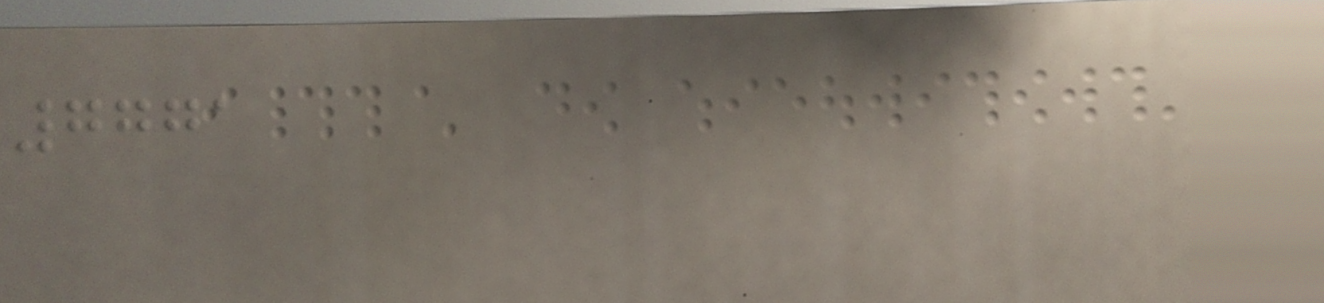7771
